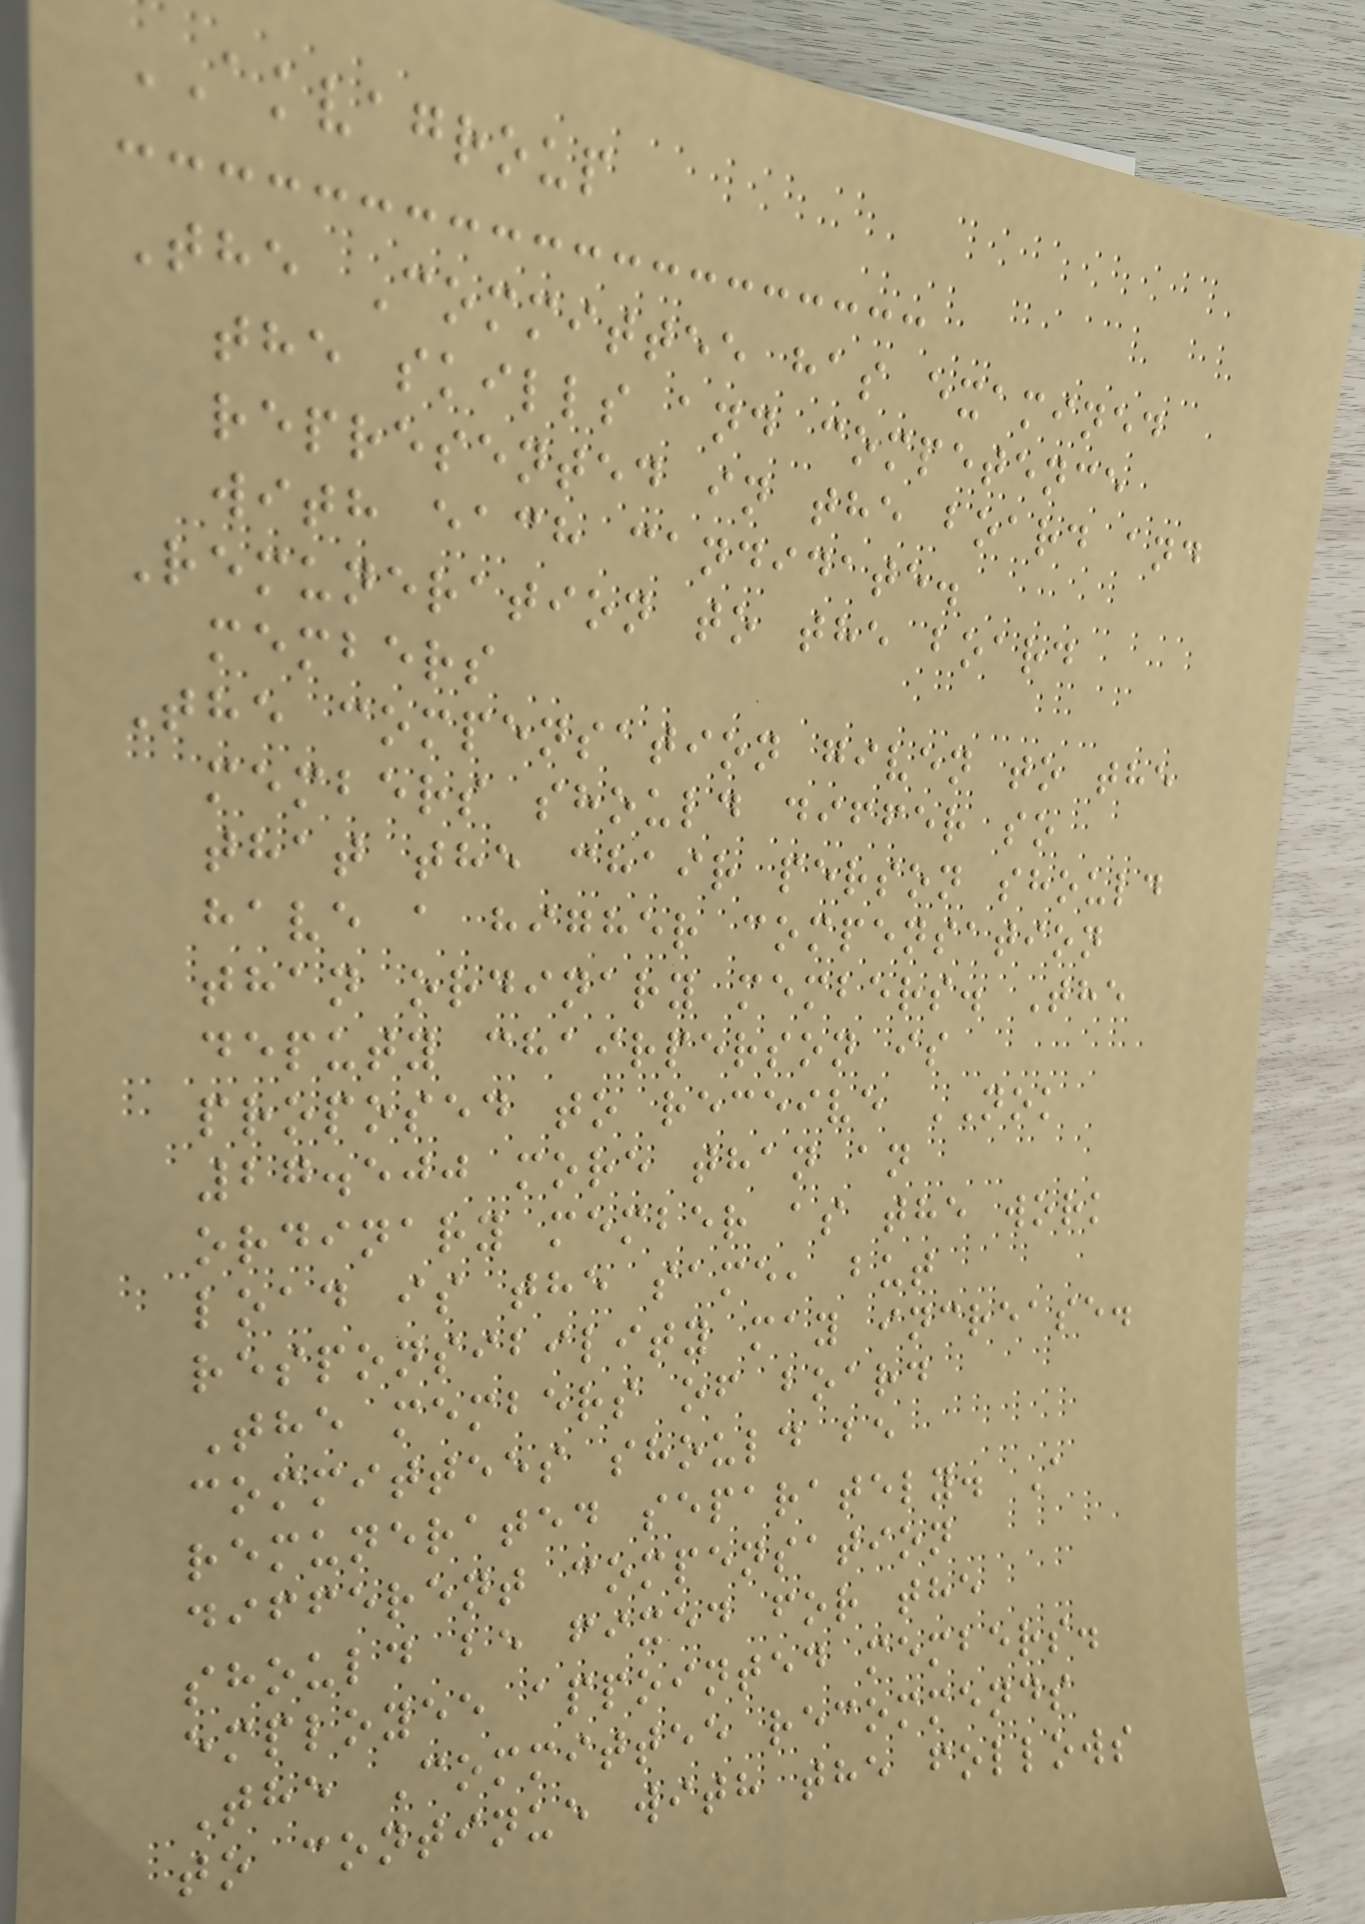AKVAGROUP
The Committee has examined
the skills and competence
represented in the board and
with each candidate.
Remuneration to the board
members
The compensation given to the
members should differ so
that the chair person should
have a higher compensation
than ordinary members. The
deputy chairperson is
proposed to receive NOK
27.500 more than an
ordinary member as the work
load is the same, but
responsibility may increase.
The members of board
committees should be
remunerated separately. A
different compensation
should be fixed for the
employee appointed members.
The Committee recommends
to continue with the follows
